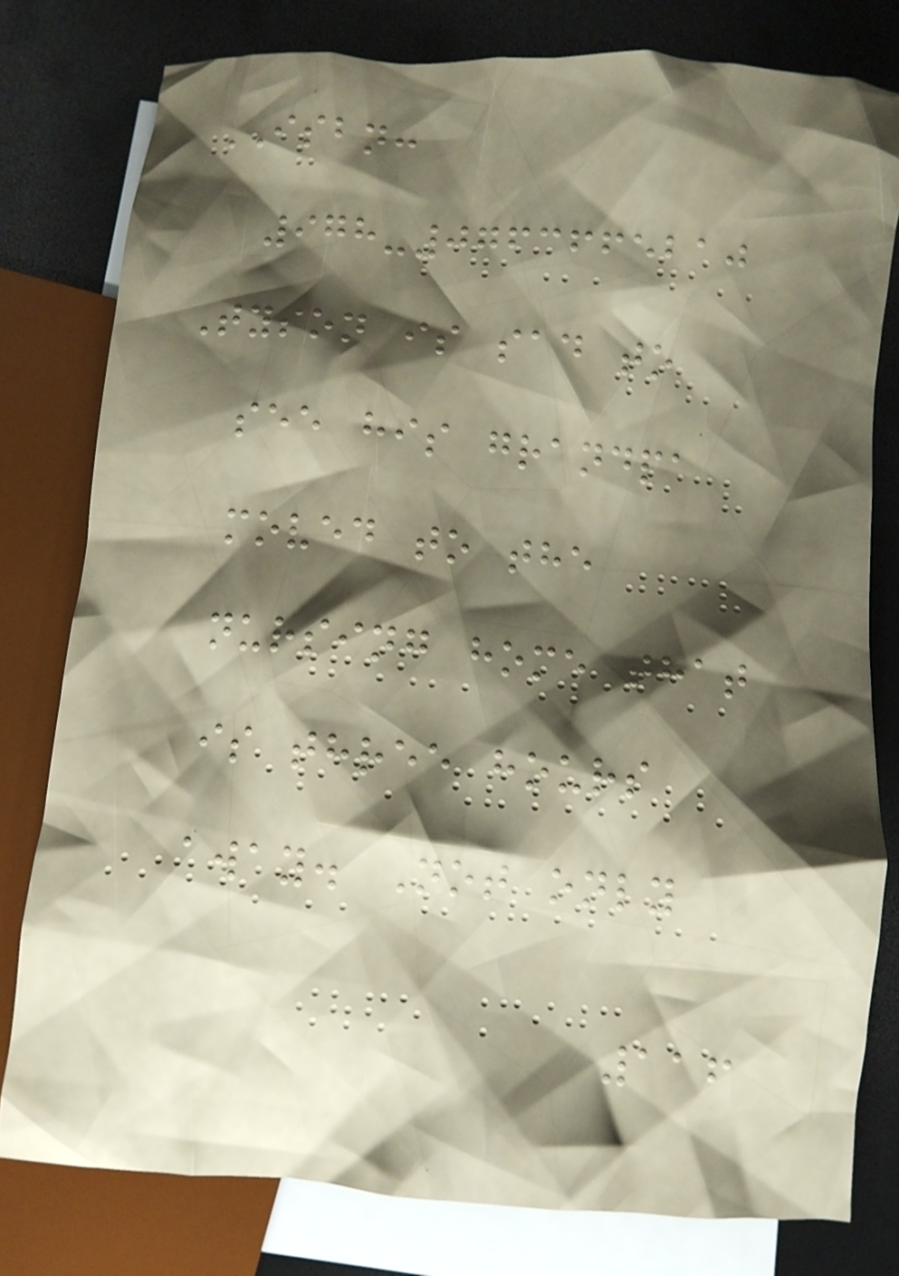ISBN:
978-0763665210
Tyson is sad to
see his grandpa
moved to the
nursing home that
is three hours
away. Not only
116
